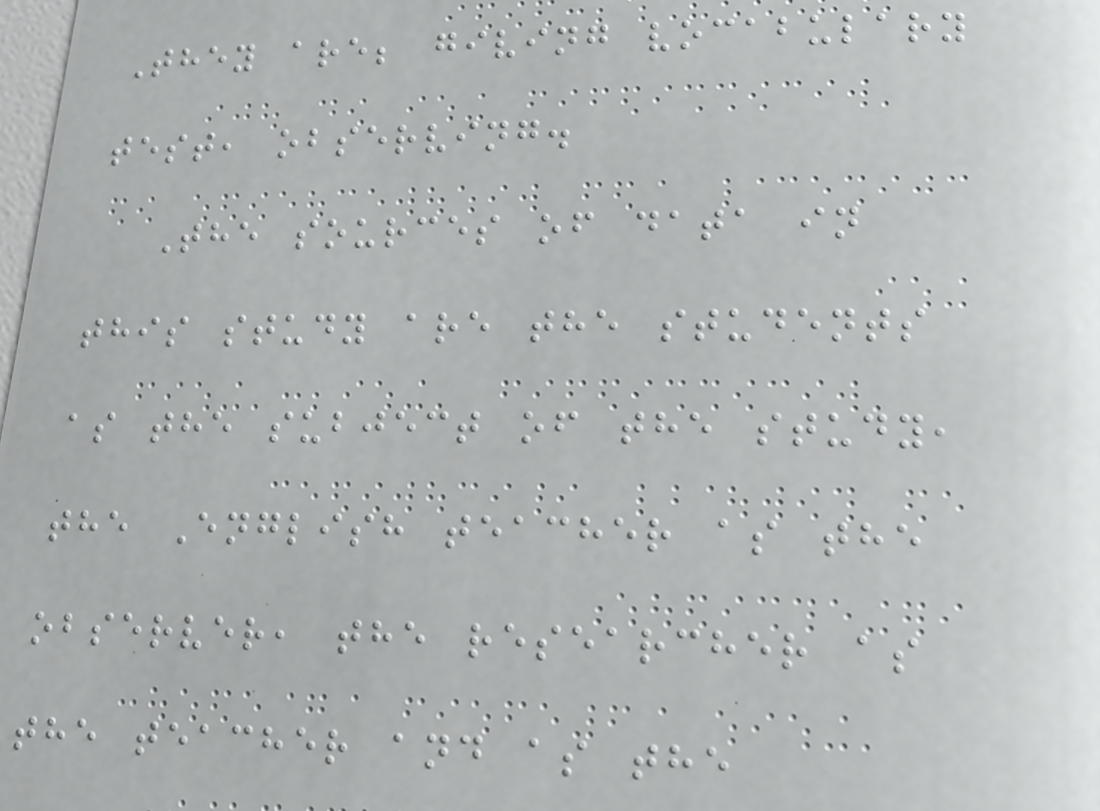They are; giving vocabulary
test, observing.
The sources of data in
this study are the students
as the subject of the study,
the English teacher as the
observer, the researcher as
the teacher and as the
